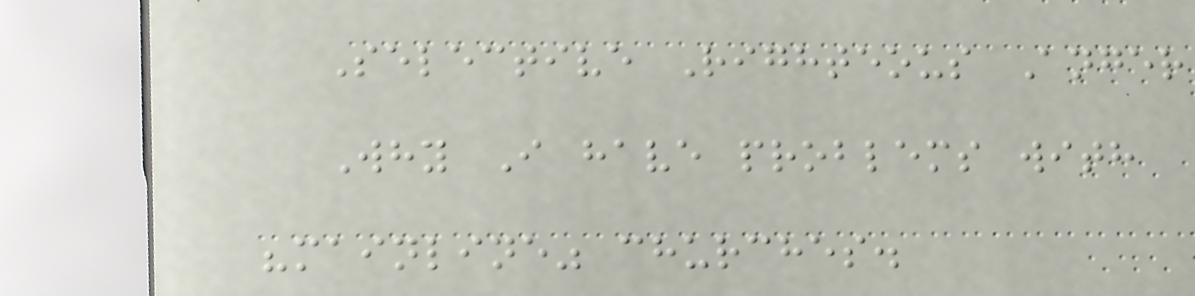Selective Righteous Anger
Why I have problems with
"mainline" churches.
